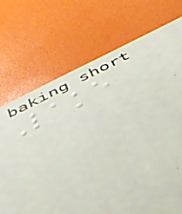Lake
